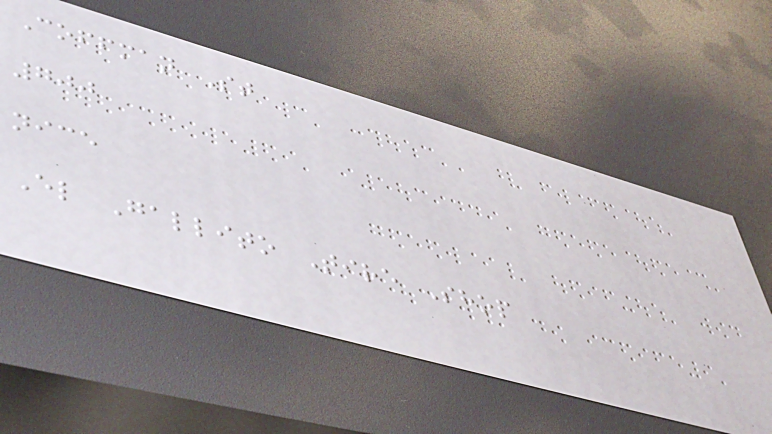Coffman St
700
nice
El Gallito Tire Shop
